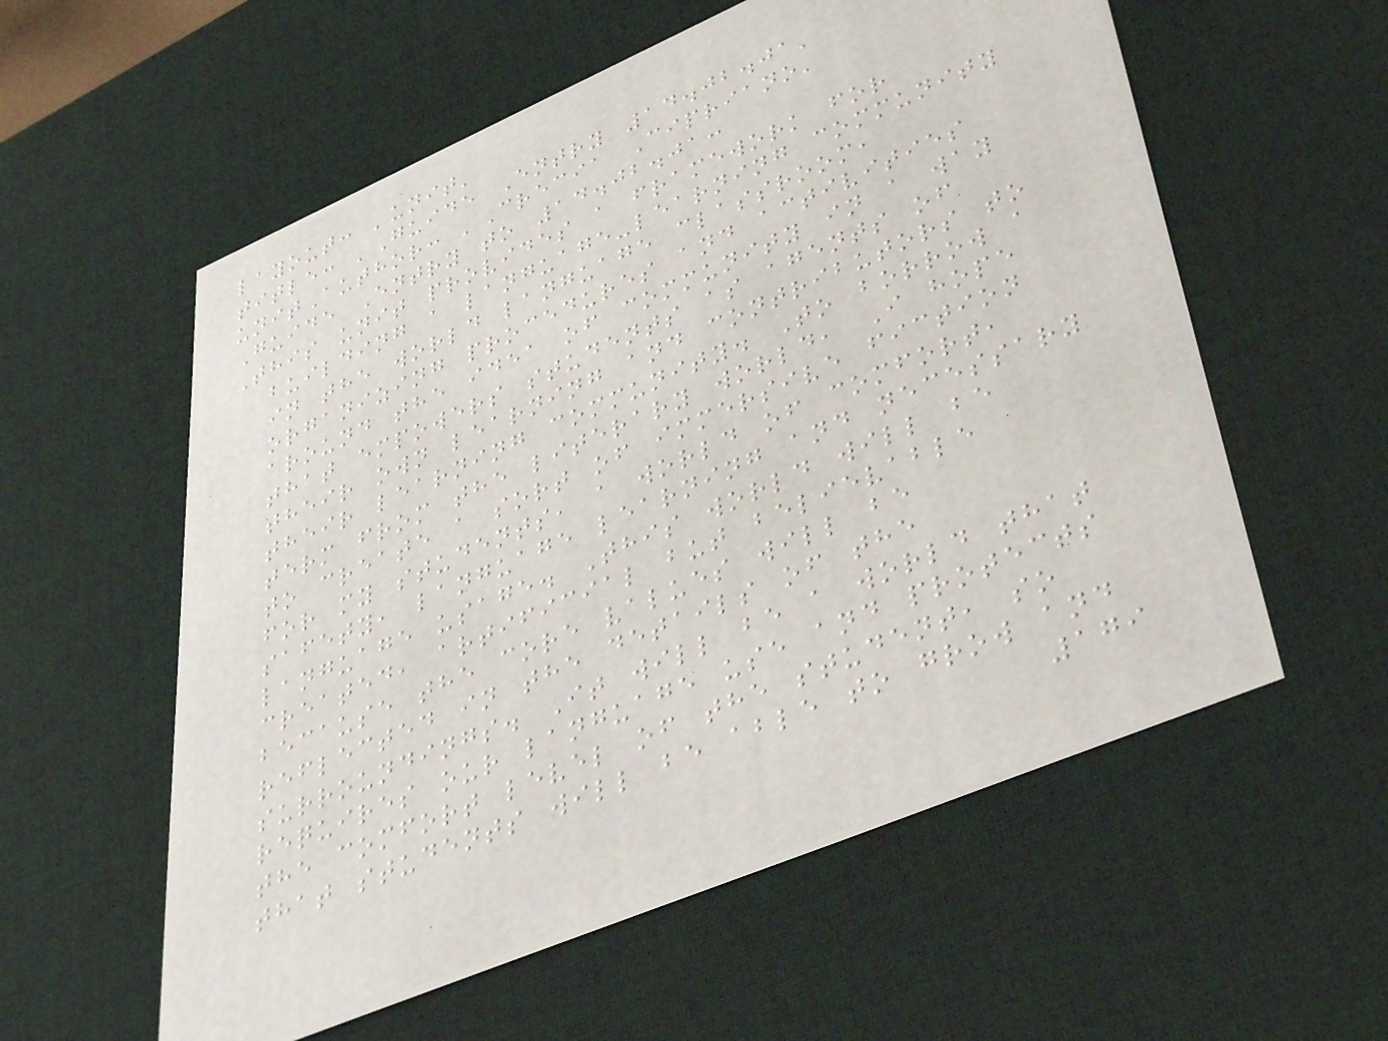layout: 'unit'
title: 'Guide Entry 14.02.01'
unitAuthor: 'Crecia Cipriano'
Guide Entry to 14.02.01:
This unit provides a framework for
building a language-learning community
in the world language classroom,
organizing procedures and activities
around the idea of community in a way
that empowers students as agents of
their own learning and contributors to
their learning community. To borrow a
term from the literary world, I hope
to create a sort of immersive fiction
for my students, a world of comfort,
safety, language learning and necessary
language usage. This world will be
created, artificial but believable
because the core values will be
reflected in the details of the
surroundings. It will be a world that
requires our language use and protects
the comfort level of the student, so
that students will be able to grow and
179
